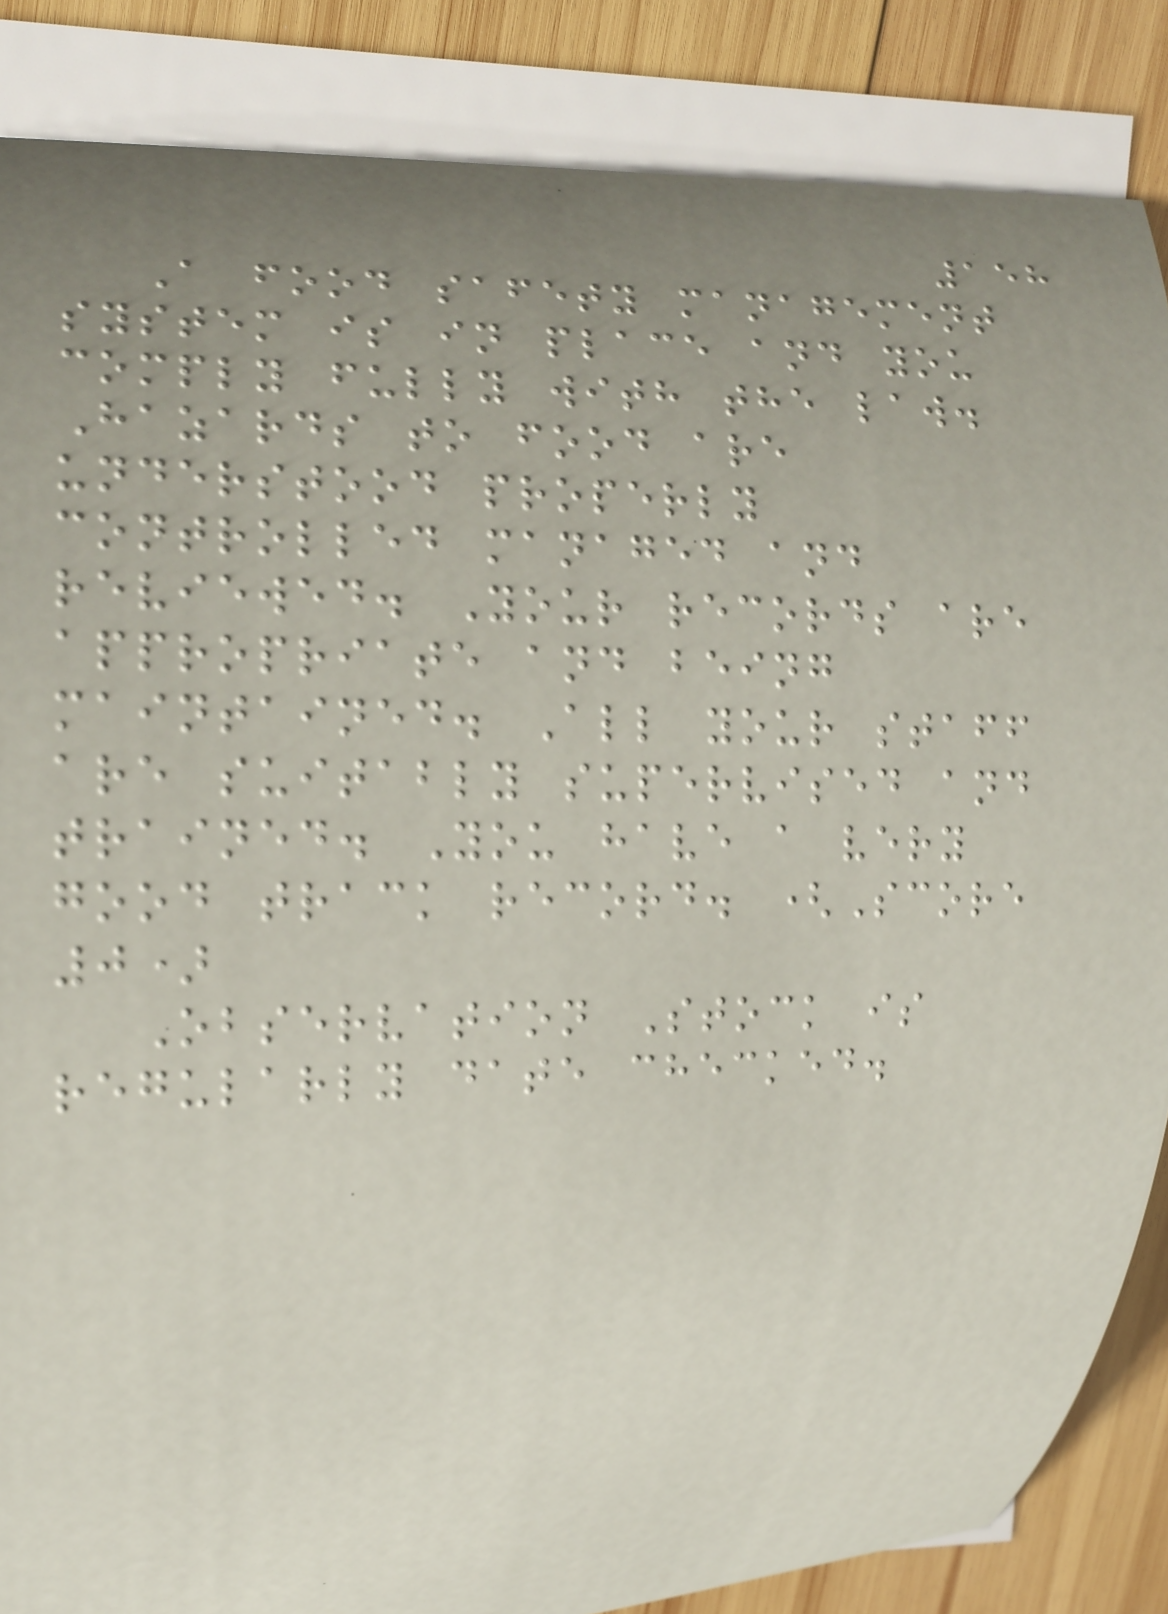158
A food safety management
system is in place and you
comply fully with the law.
Hazards to food are
understood properly
controlled managed and
reviewed. Your records are
appropriate and being
maintained. All your staff
are suitably supervised and
trained. You have a very
good track record. (Score
0)
Observation Stock is
regularly date checked.
